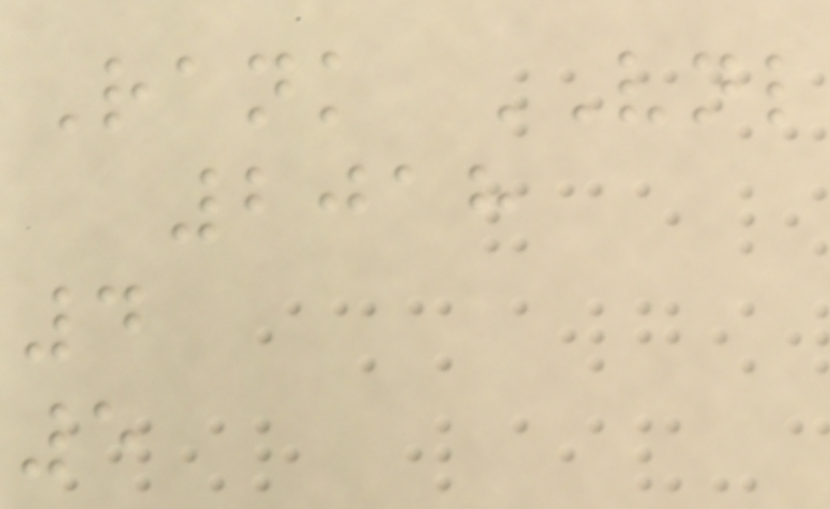Rank VNL
2018
4
5
